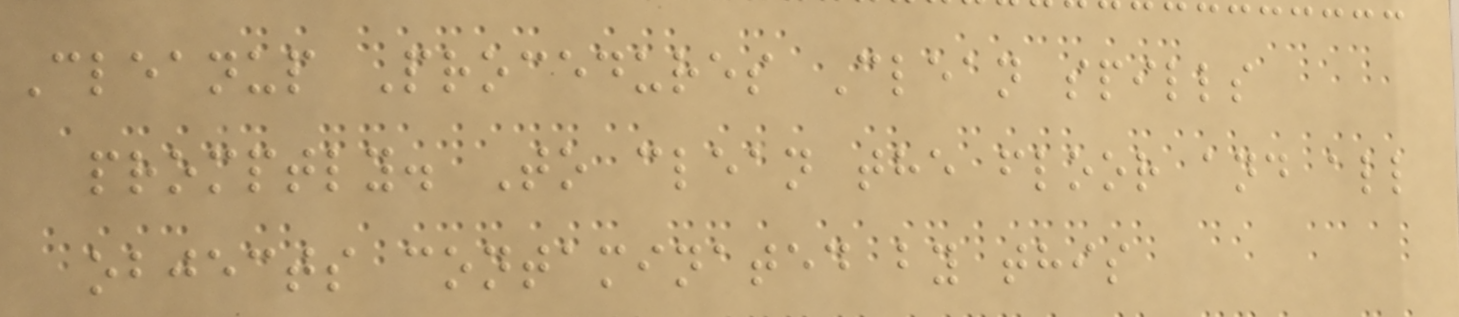Cleanup Procedures Clean spills
promptly. To clean the floor and all
objects contaminated by this
